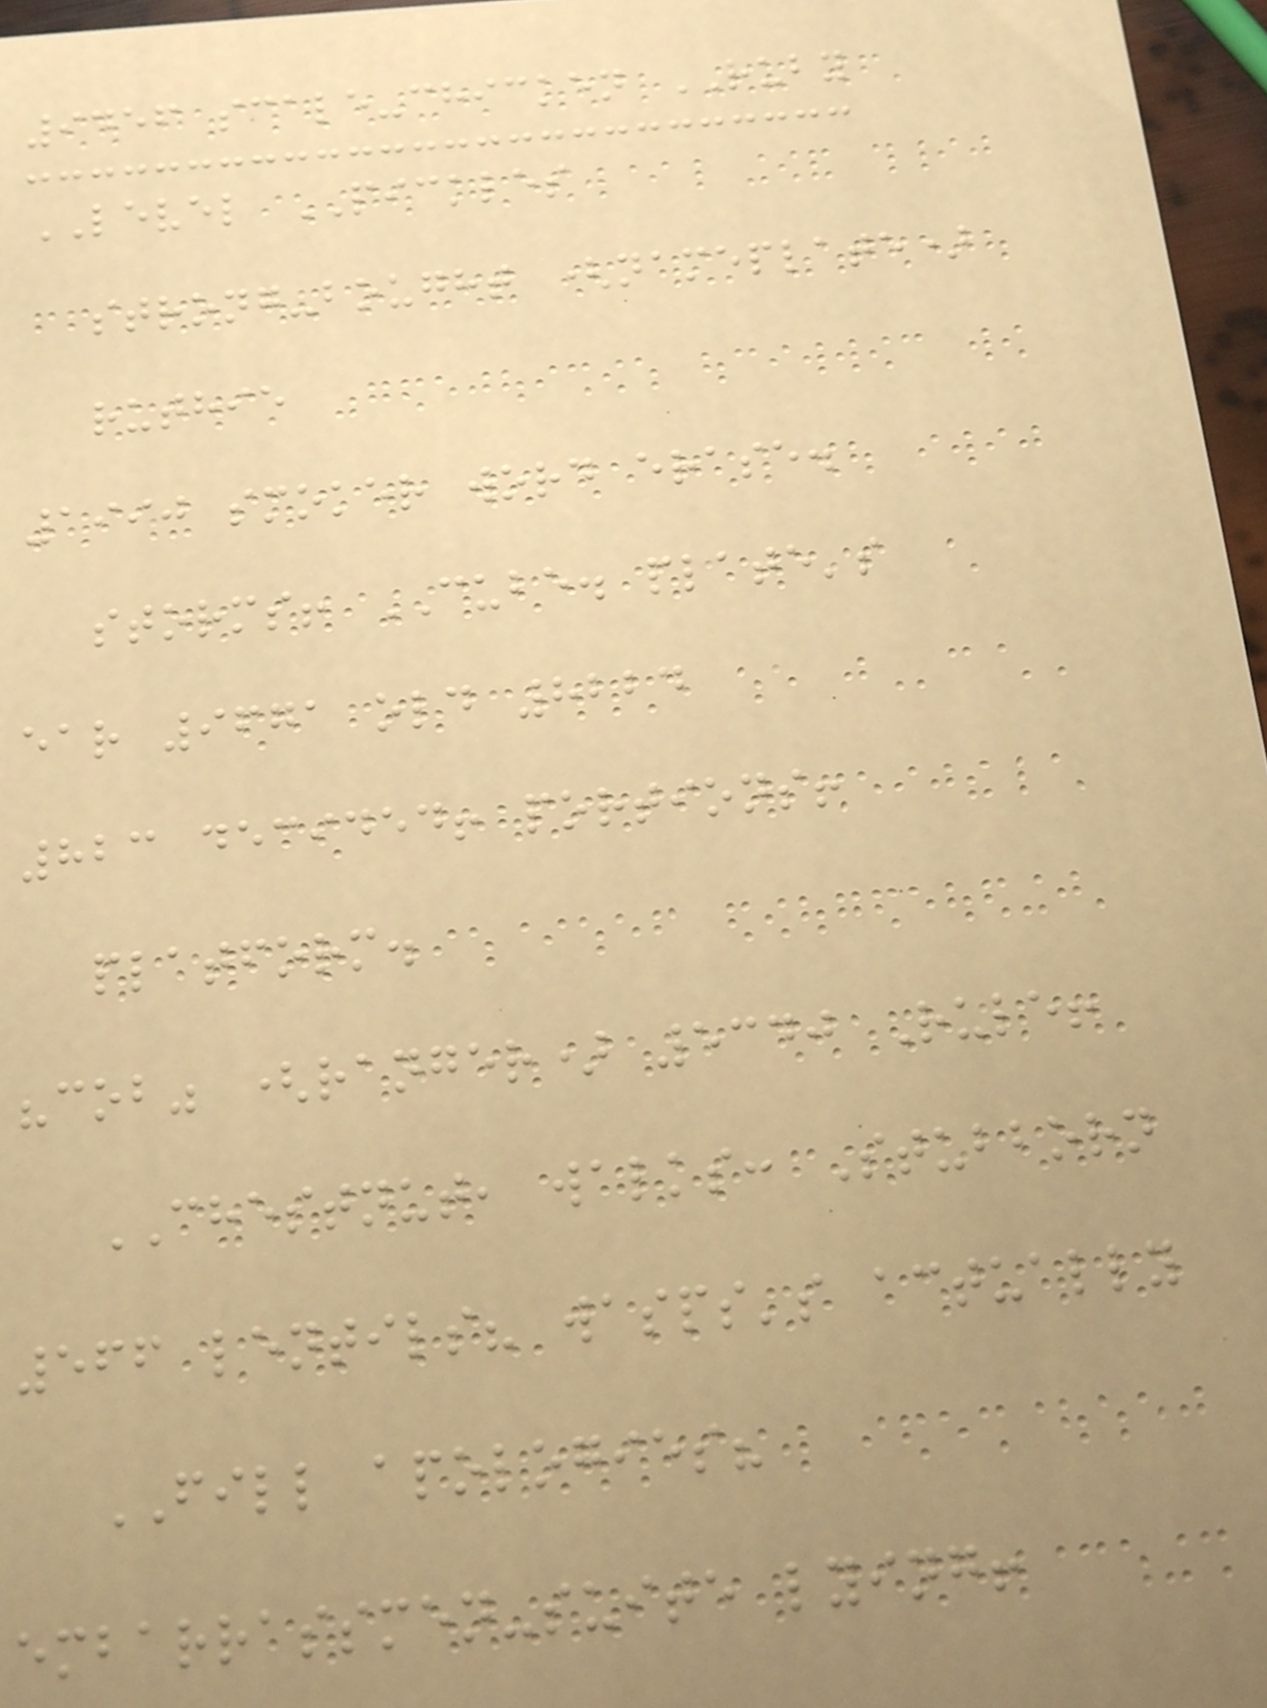9456 scale-chicken RUBY
LEVEL PICKLES
strong-bought (nameplate)
ruthie
1990 smoker word erase.
storms! CUBE. plate's
ear 9671 old 8224
823 decided! portions!
platform.
"cob" (ranger) 5340 Rule!
CHESTNUT, walks: Stubborn
566 lentils? wasps's actually
FILL apologies?
embarrassmen-suite lying!
